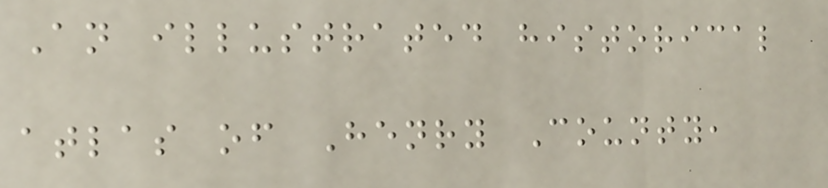An illustrated historical
atlas of Henry County,
